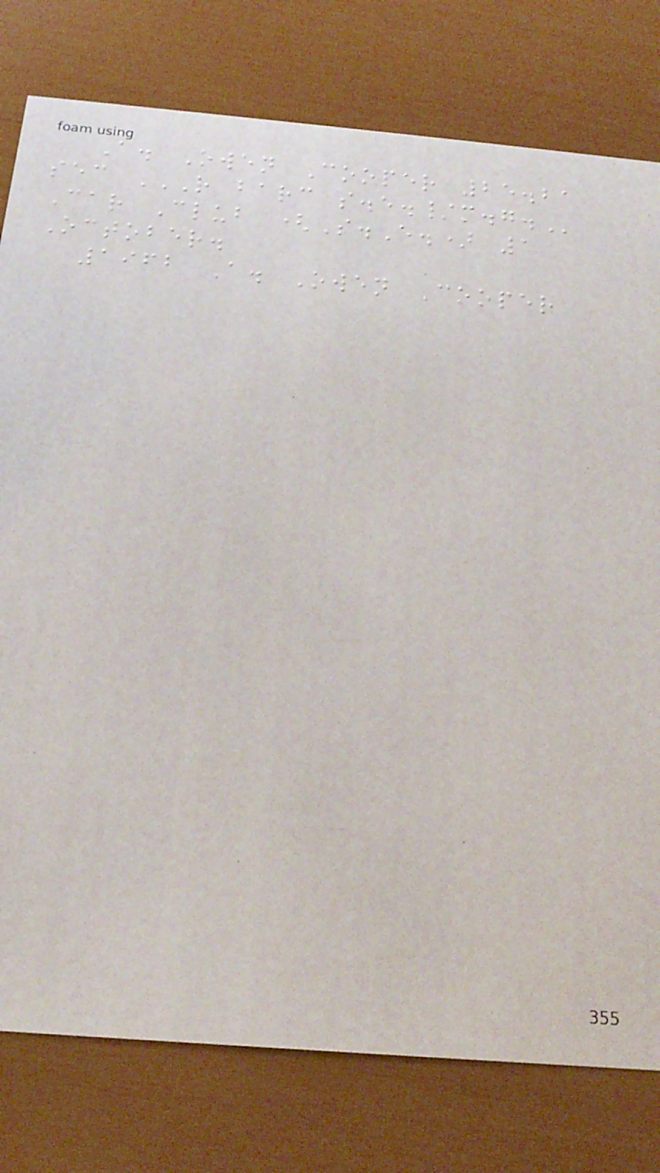A. Owen Cooper 25.21
sec R BARC S.E./M.G.
Car Club (S.E.) 1
October.
1962 A. Owen Cooper
